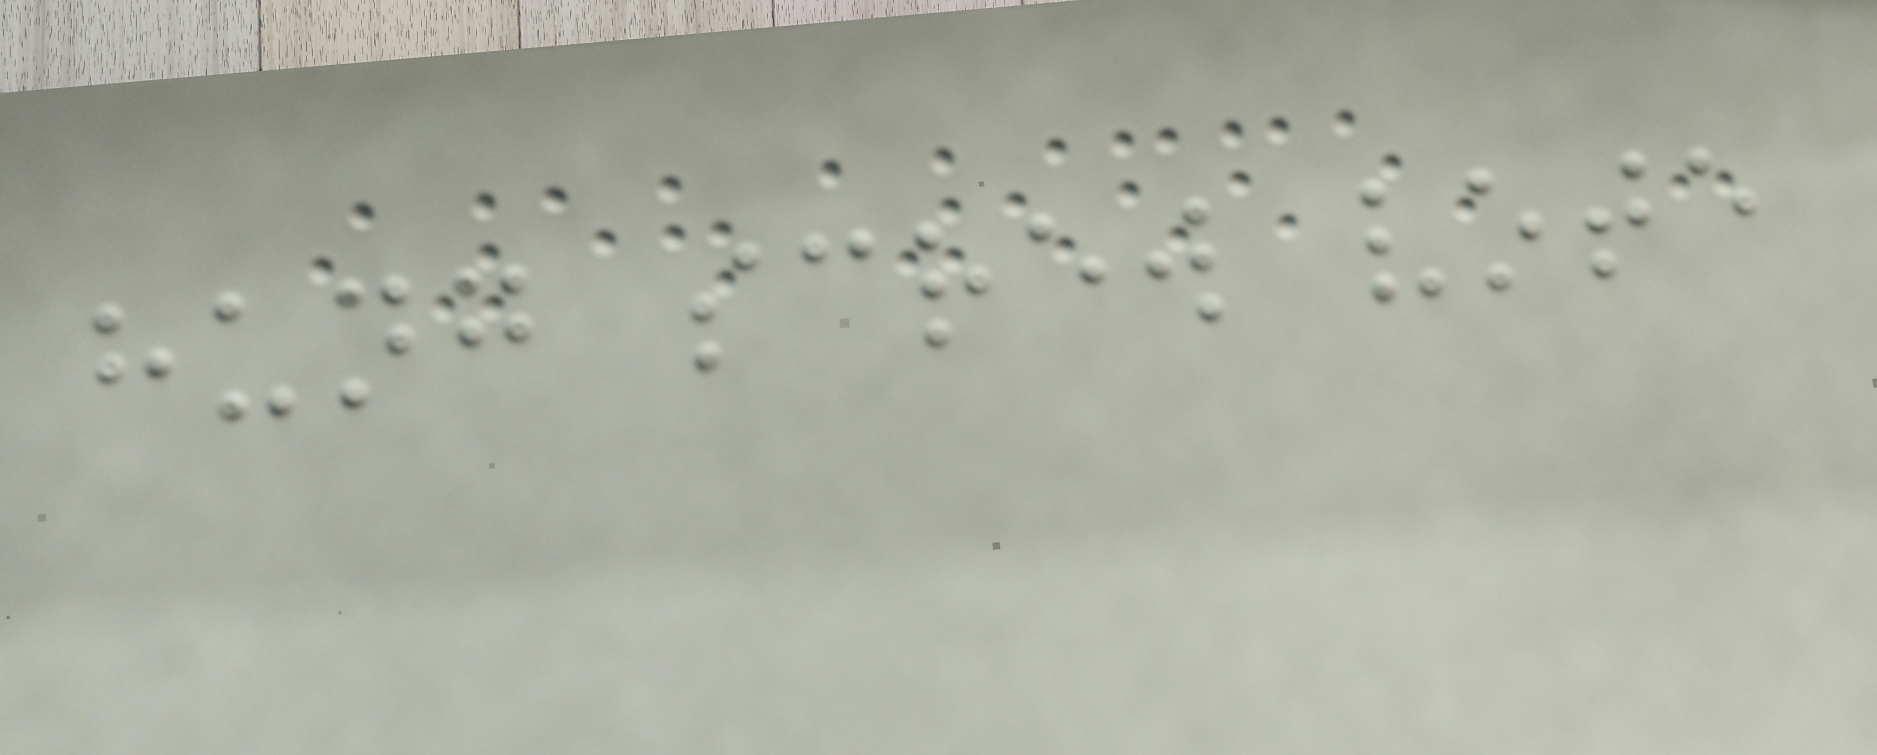hung screw vote
